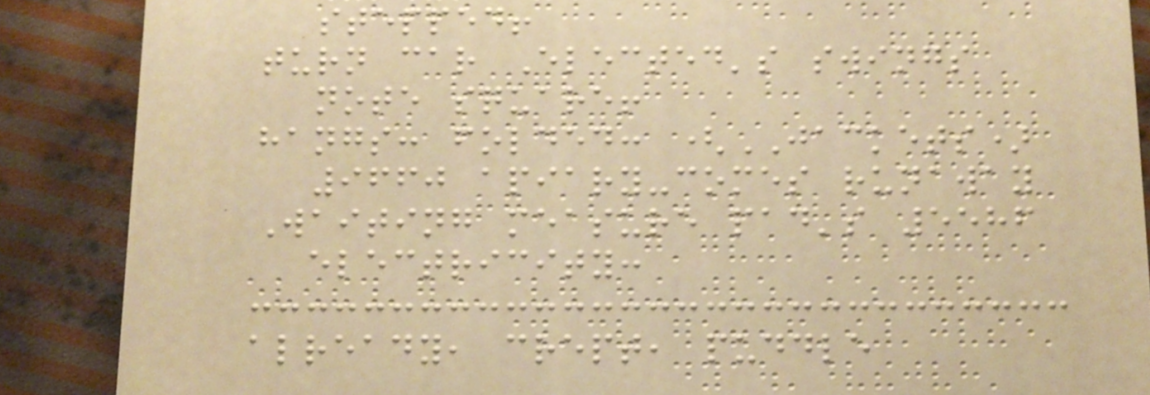stepped!
turn car Elected's swings
note square!
hangs: folded: (JACKETS)
9660 apiary-comes runaway
Waiting measure pad's 5586
electricity:
already, crept, puddle
